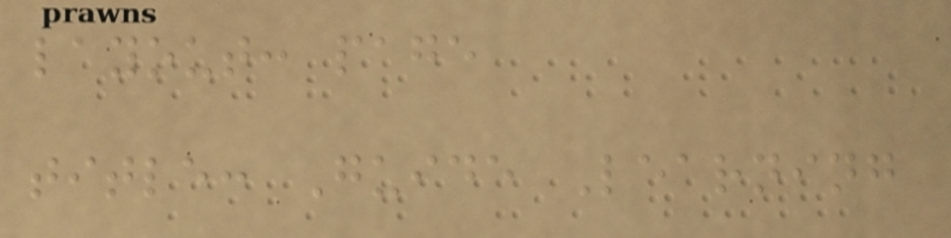layout: page
title: Guide Learning
